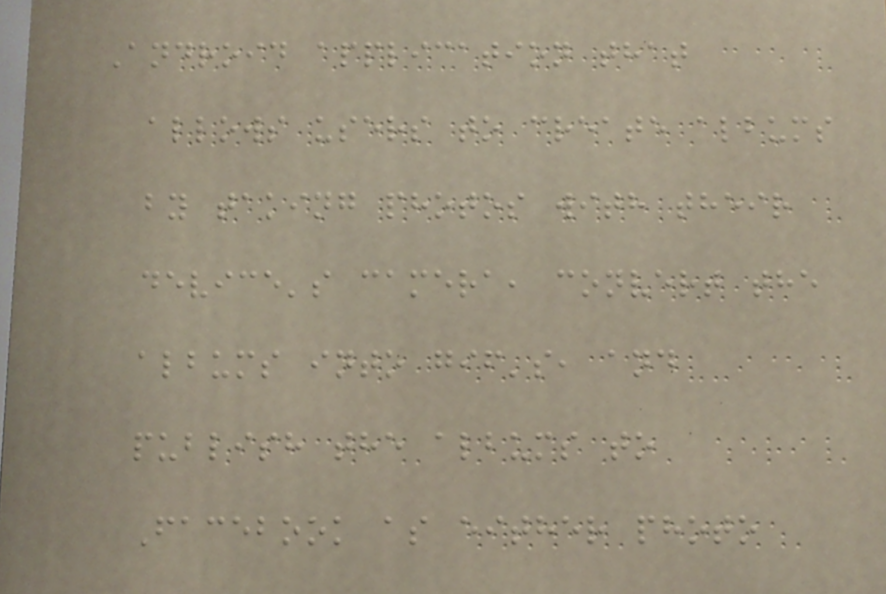Android application that
allows users to create albums
by taking photos with their
device's camera, convert the
albums into gif's, and
publish the albums to
Facebook as either photo
